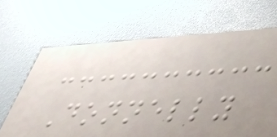Donnelly
